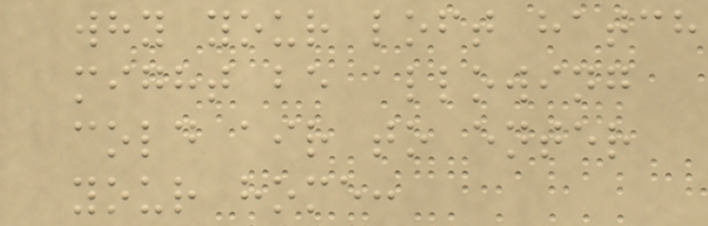why your loft hatch
might be allowing
cold air to enter
your home:
